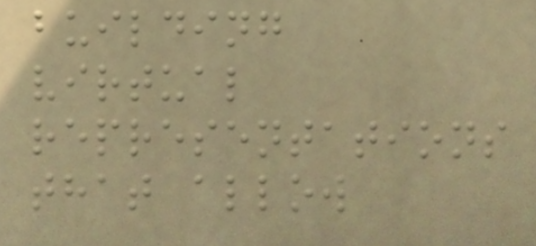building
virtual
representations
that allow
